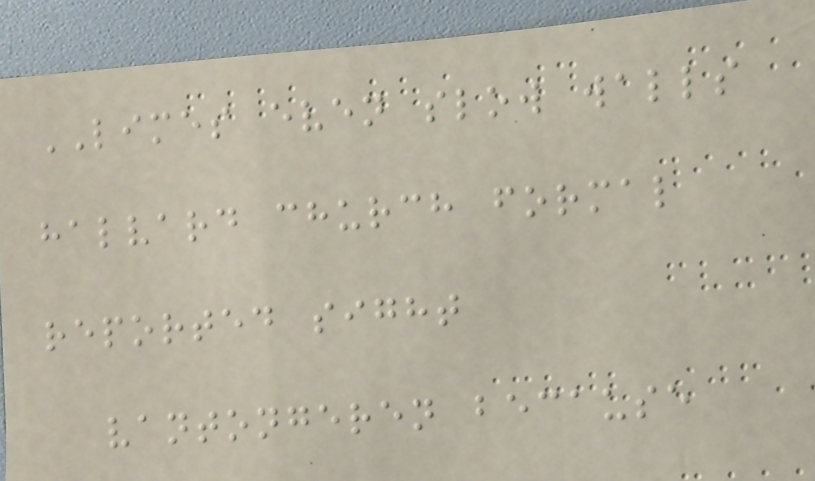LIMES even slow walls
halvard church formal
reported sight
vantongeren because
